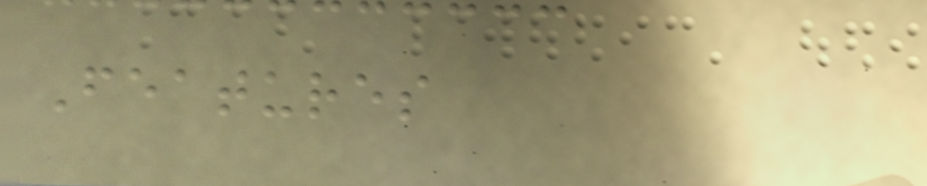Features
